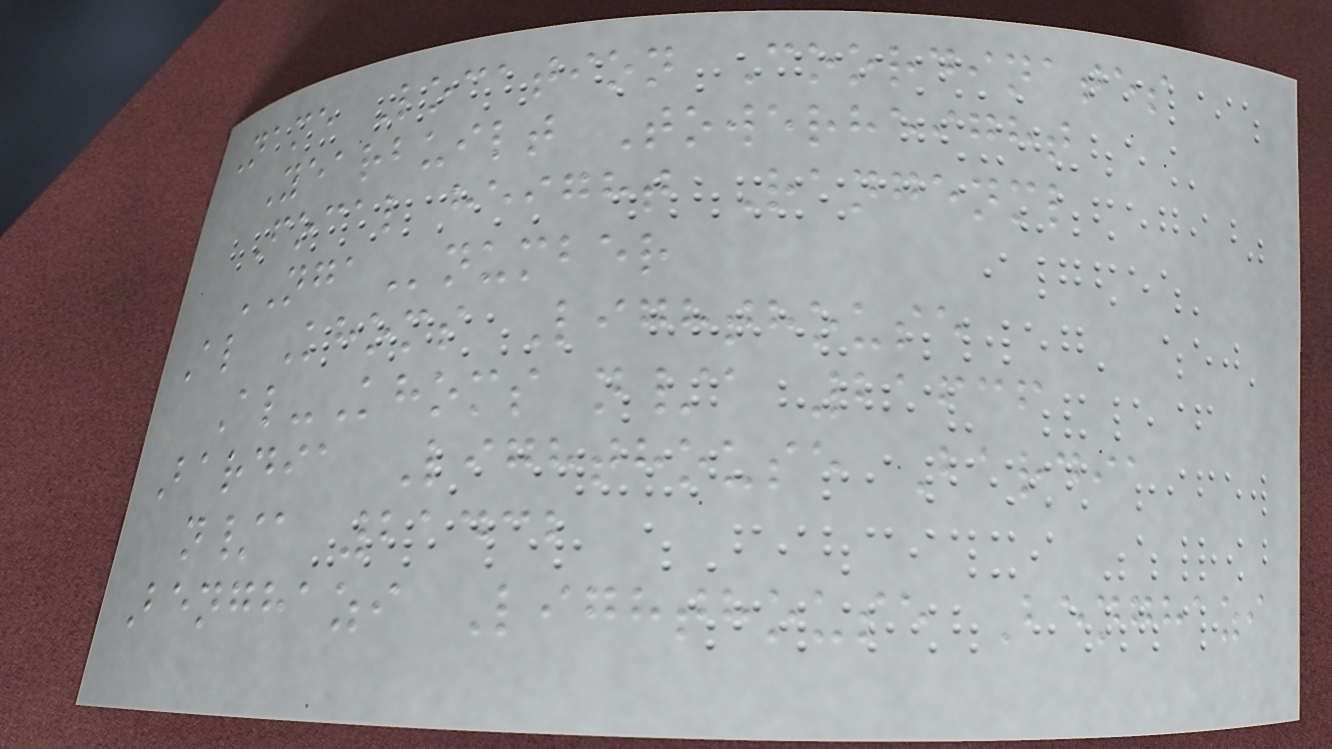Name Location Coordinates
Yearbuilt Towerheight
Focal height Rangenml
NGAnumber
Al Khoms Lighthouse
Al-Khoms n/a 21636
Bardia Lighthouse Bardia
n/a 21432
Benghazi Lighthouse Benghazi
